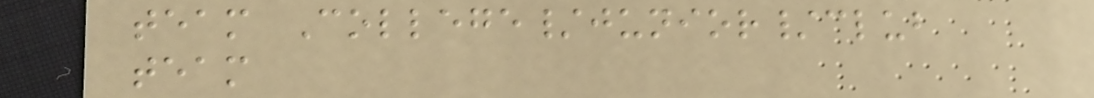team College/junior/club
team
